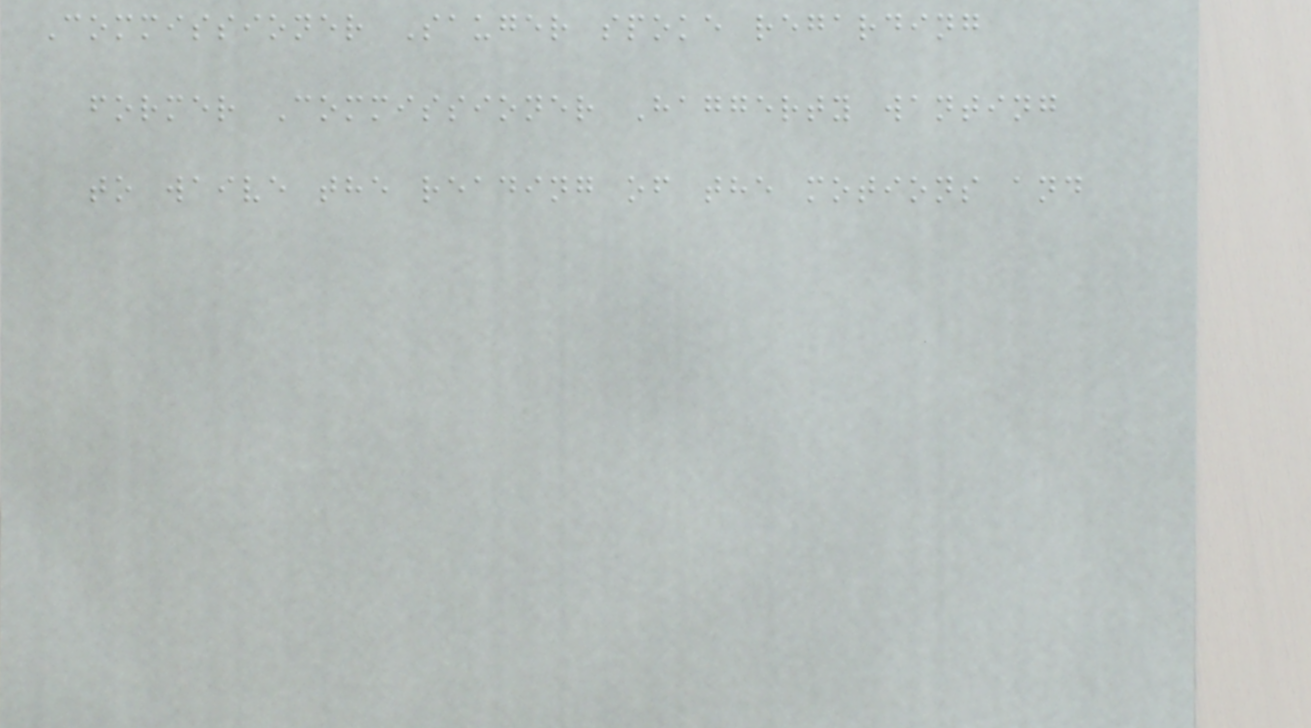Commissioner Sauger spoke regarding
former Commissioner Haggerty wanting
to waive the reading of the motions and
